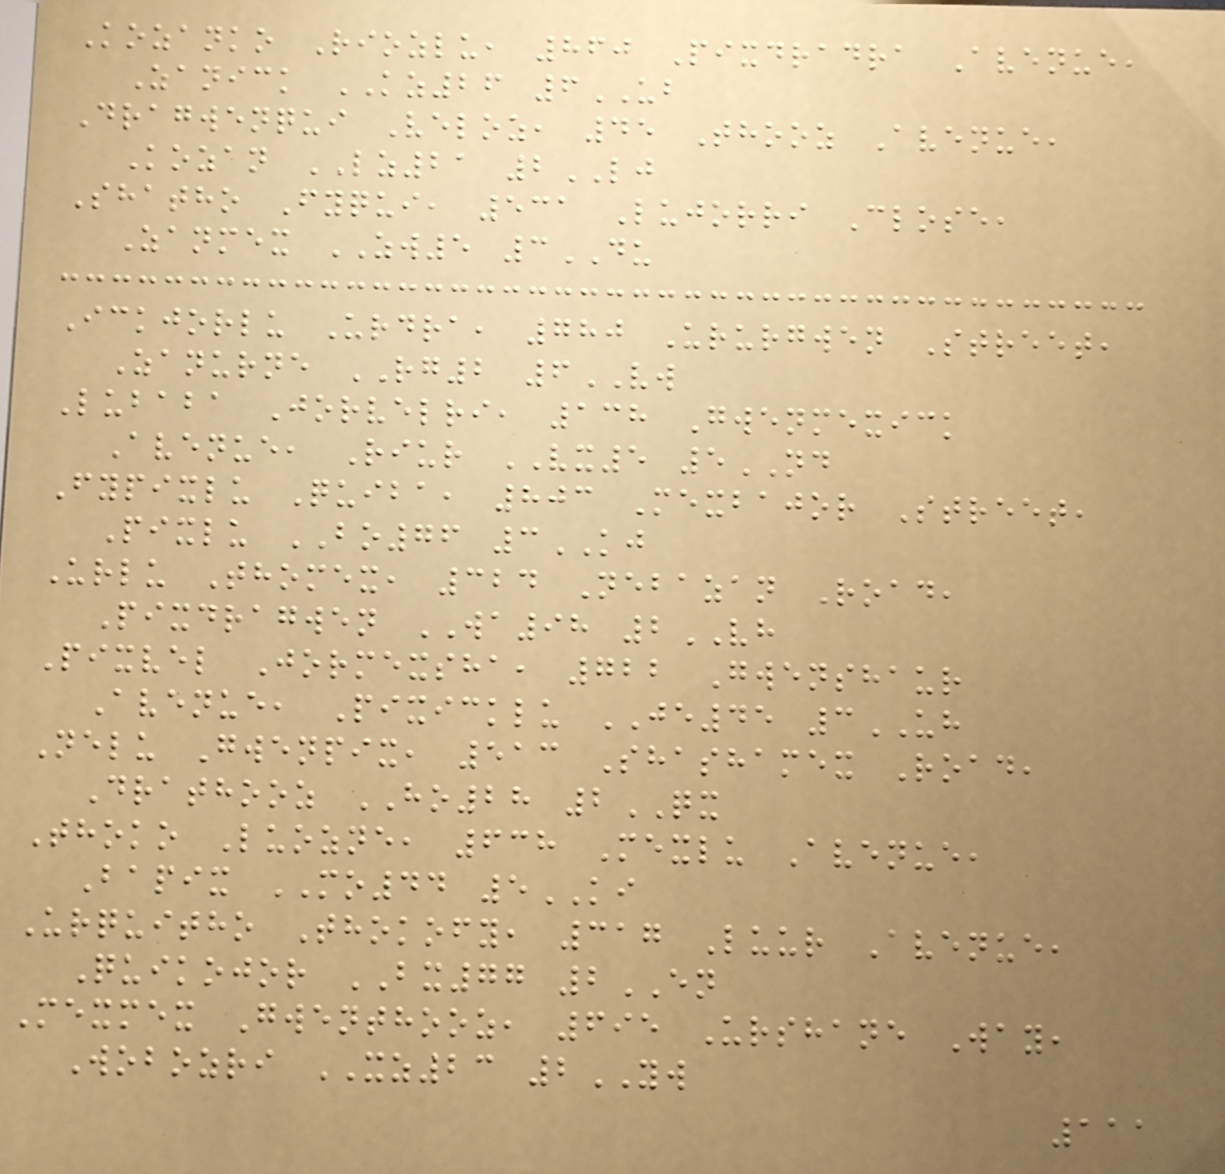Kozanko Riozlu, 860 Pixdradra Avenue,
Zanick KZ26 6UB
Dragwenqui Veloz, 45 Thooz Avenue,
Kozan LZ21 2LJ
Shatho Fyqui, 531 Lujorri Close,
Zanmex ZW5 3DU
Ickjorlu Urdra, 780 Ururgwen Street,
Zanurne RG2 6VW
Lubaba Jorvelri, 138 Gwenmexick
Avenue, Riur VX5 5ND
Fypixlu Quiba, 803 Mexbajor Street,
Pixlu BO76 3KJ
Urlu Thomex, 324 Nebazan Road,
Pixdragwen WA98 2VH
Pixvel Jormexsha, 722 Gwenshaur
Avenue, Pixicklu JE45 3UH
Nelu Gwenpix, 513 Shashamex Road,
Drathooz HO28 2QX
Thoko Luozne, 638 Mexlu Avenue,
Bapix MO44 5KI
Urquitho Thokofy, 317 Luur Avenue,
Quikojor BX77 2EN
Mexmex Gwenthooz, 695 Urshane Way,
Wobozri XZ23 2YW
111
